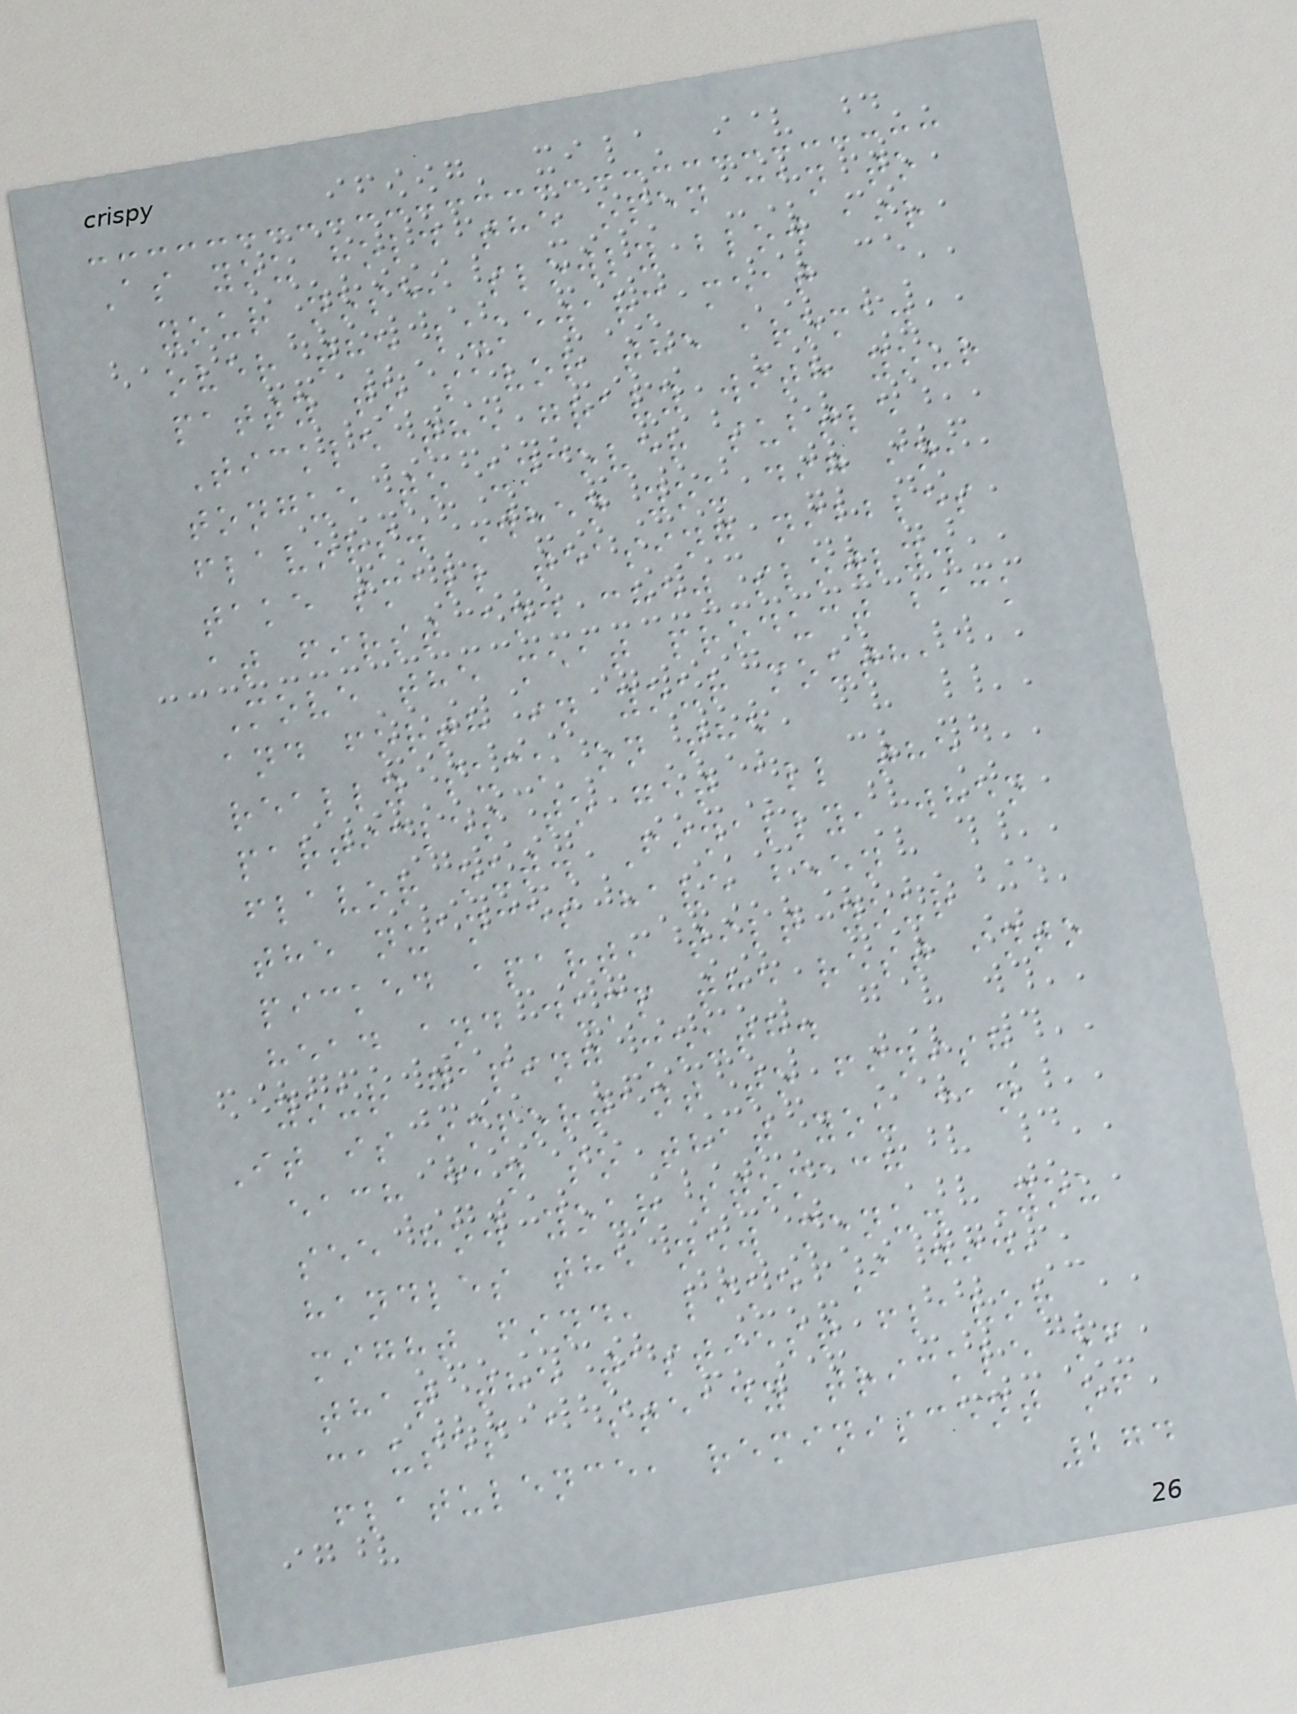As you hold the open can to
your nose, slowly blow air
over the lukewarm meat
patty to savor the aroma.
Tickle the gravy with your
tongue to uncover subtle
flavors. When you dig in,
take small teasing nibbles
at first and chew slowly.
Move the meat product back
and forth in your mouth,
really suck on the
particles to get all the
flavor out. Finally, when
the nuances have been
picked apart, tilt your
head and dump the rest into
your gaping mouth.
It is important to finish
each can so that you can
see how your stomach
handles the new menu. You
might find, like I did,
that the tastiest flavor
causes a steady trickle of
flatulence, reminiscent of
274
